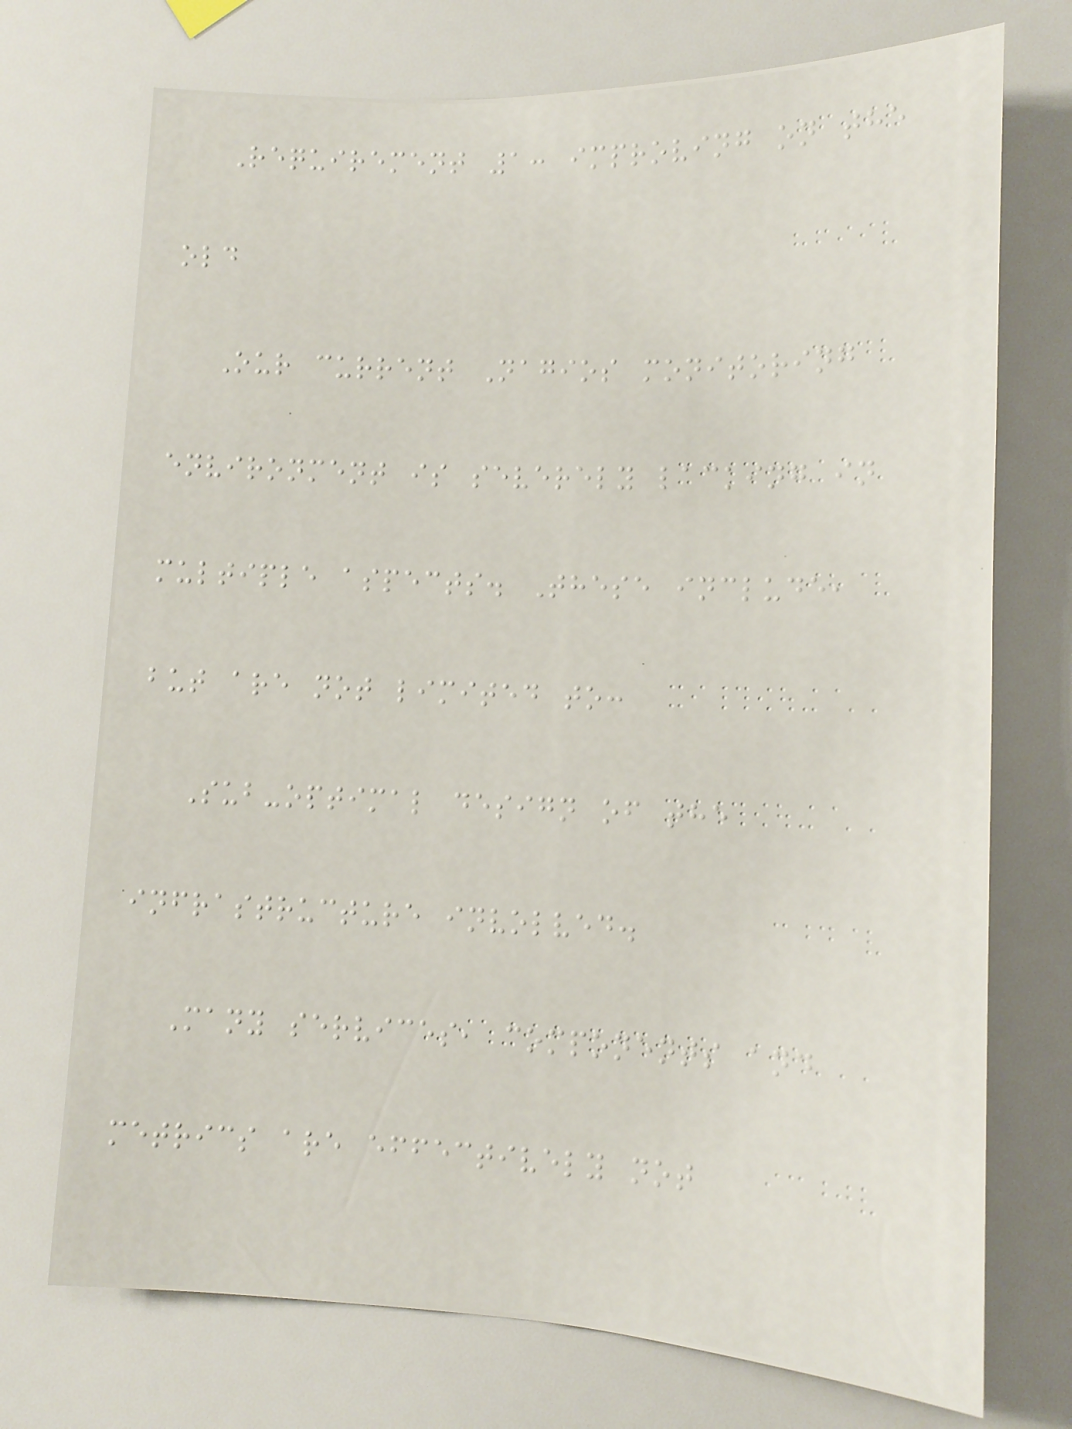Requirement 1: improving on the
old
Our current Nagios monitoring
environment is severely lacking in
multiple aspects. These include,
but are not limited to:
Sub-optimal design of the
infrastructure involved.
Many services, components and
metrics are effectively not
